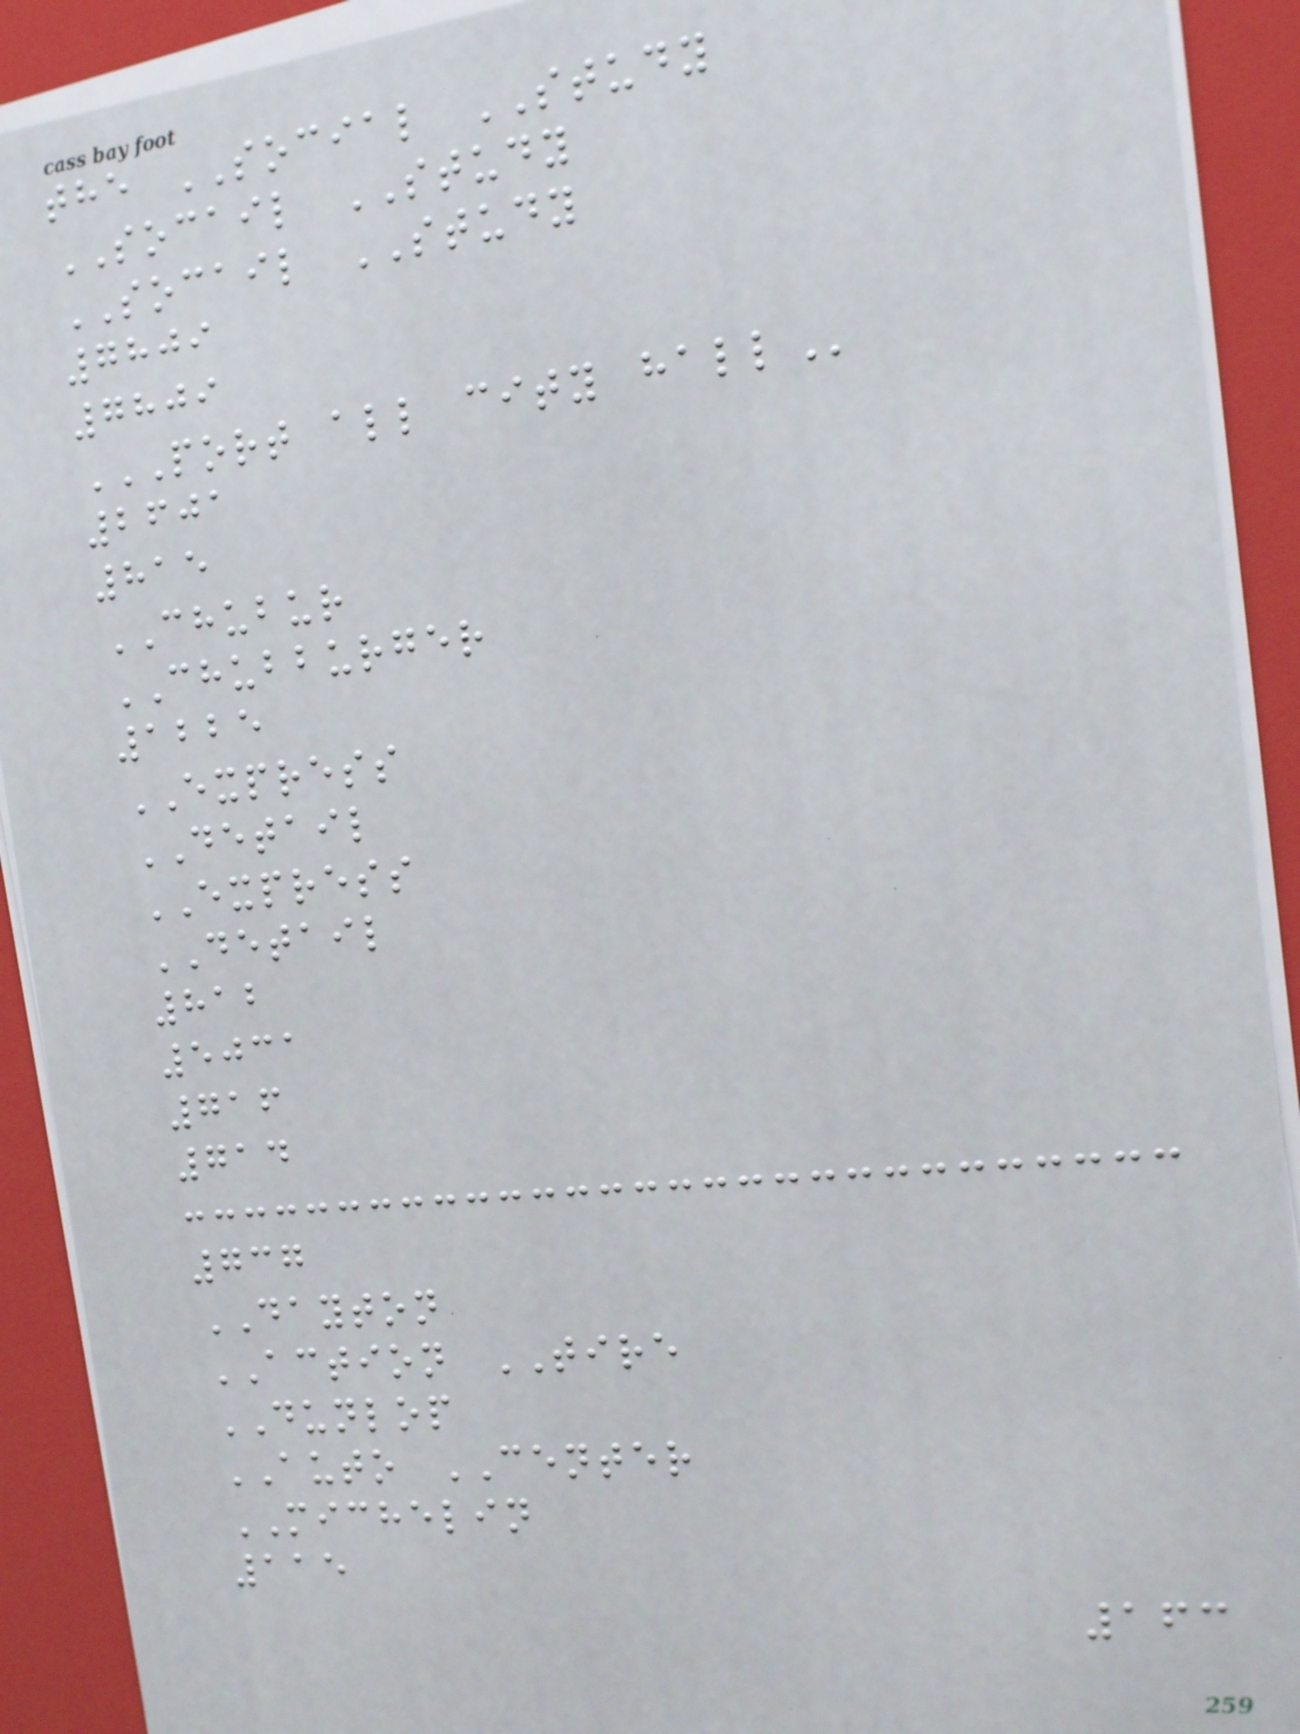the SOCIAL STUDY
SOCAIL STUDY
SOCAIL STUDY
7809
7809
PORT ALL CITY HALL
2601
815
CHUBUR
CHUBBURGER
1225
EXPRESS
DETAIL
EXPRESS
DETAIL
812
5031
716
714
737
DAYTON
ACTION TIRE
DUNLOP
AUTO CENTER
MICHELIN
115
163
